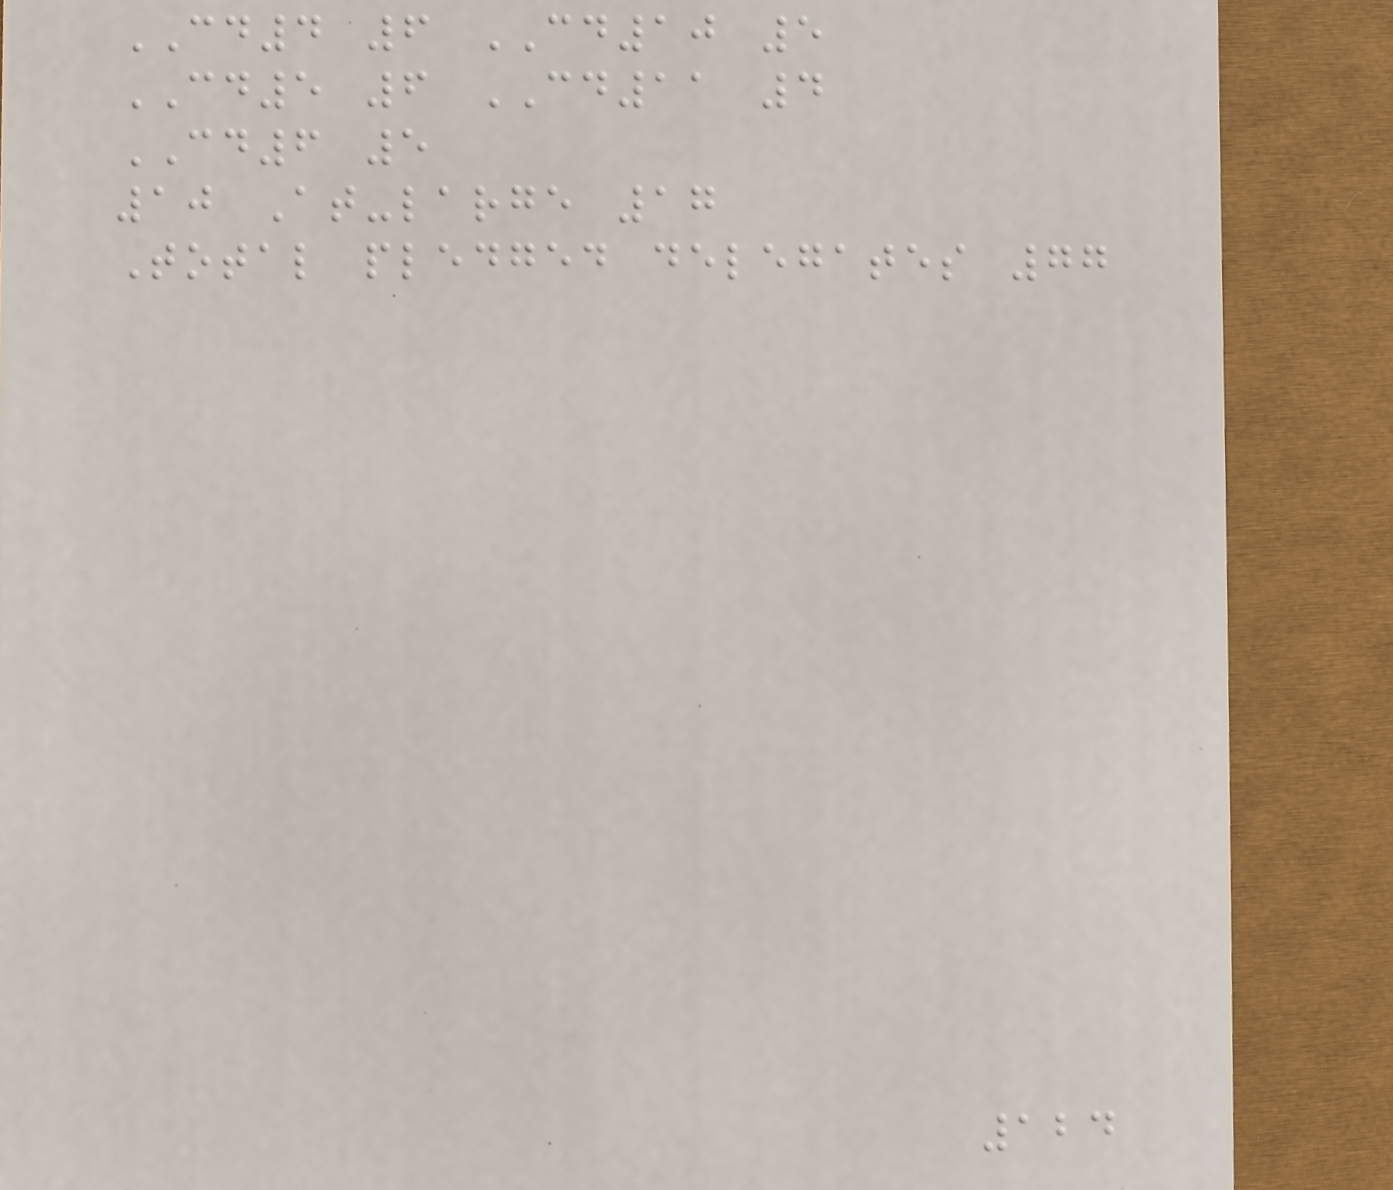CD4 6 CD10 5
CD5 6 CD11 4
CD6 5
10 At-large 17
Total pledged delegates 77
124
